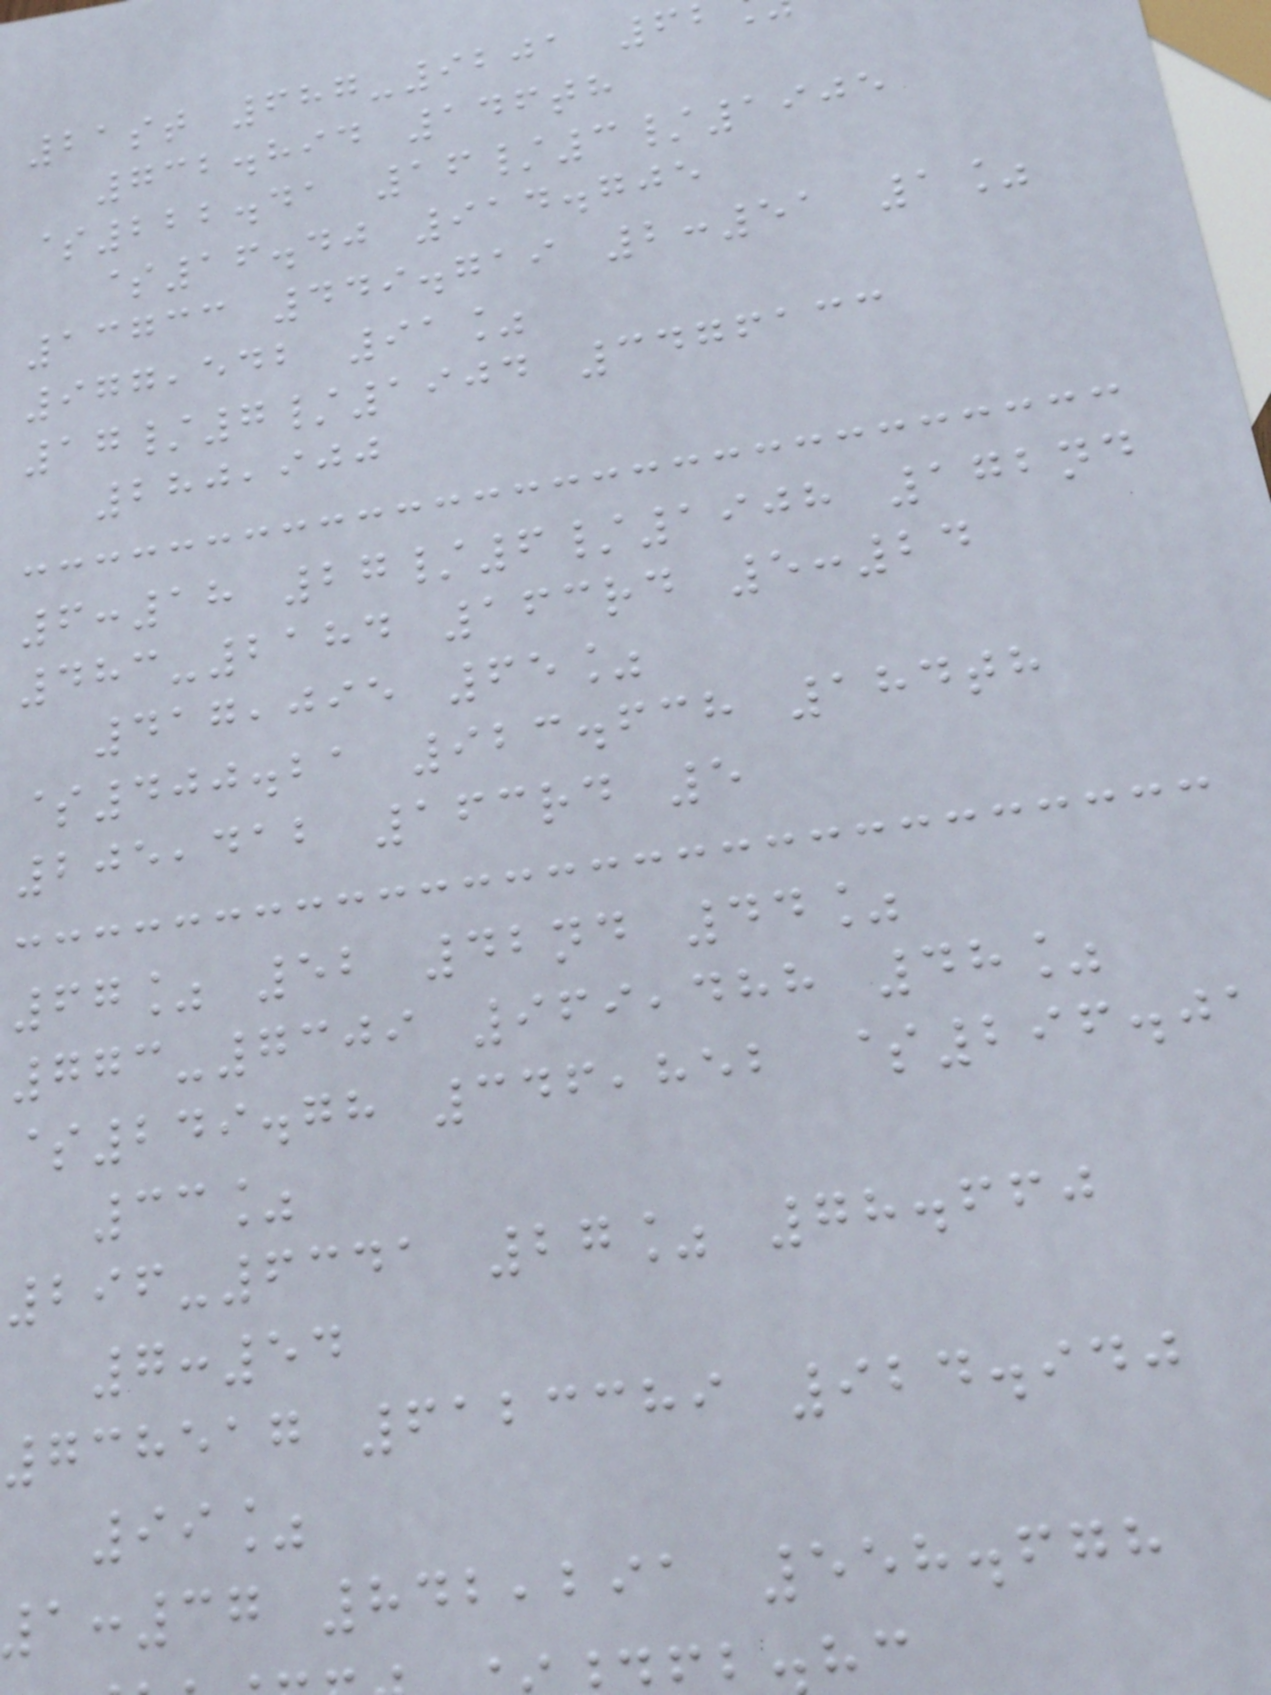21st 687-9201 6
732.894 146th
$222.41 16/3/1905
$16.40 914.705
13733 449.719 2:51 1%
977,542 91%
17/7/1904 3476133
280,900
6:18 27/6/1908 172nd
483-2184 163rd 5:24
417,095 65%
$400.21 923.638 184th
205,412 163rd 5
67% 52 42nd 44%
773-7309 969,488 48%
$249.78 346,852 $296.01
33%
296-6341 27% 78.660
7:54
738517 6123389 924.940
99%
1:37 842,291 558.678
